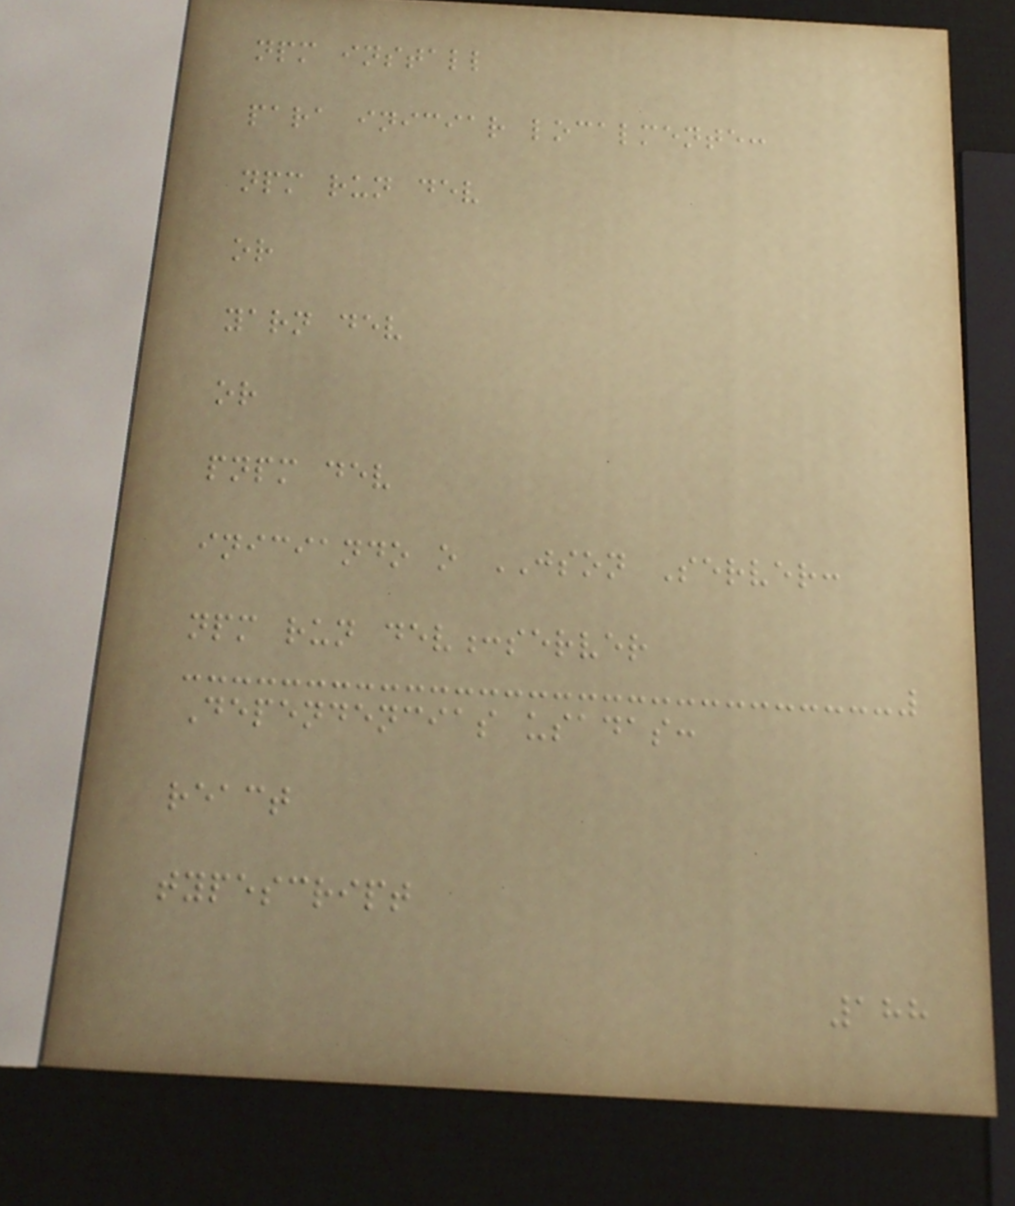npm install
para iniciar localmente:
npm run dev
or
yarn dev
or
pnpm dev
iniciando o JSON Server:
npm run dev:server
Dependencias usadas:
react
typescript
188
